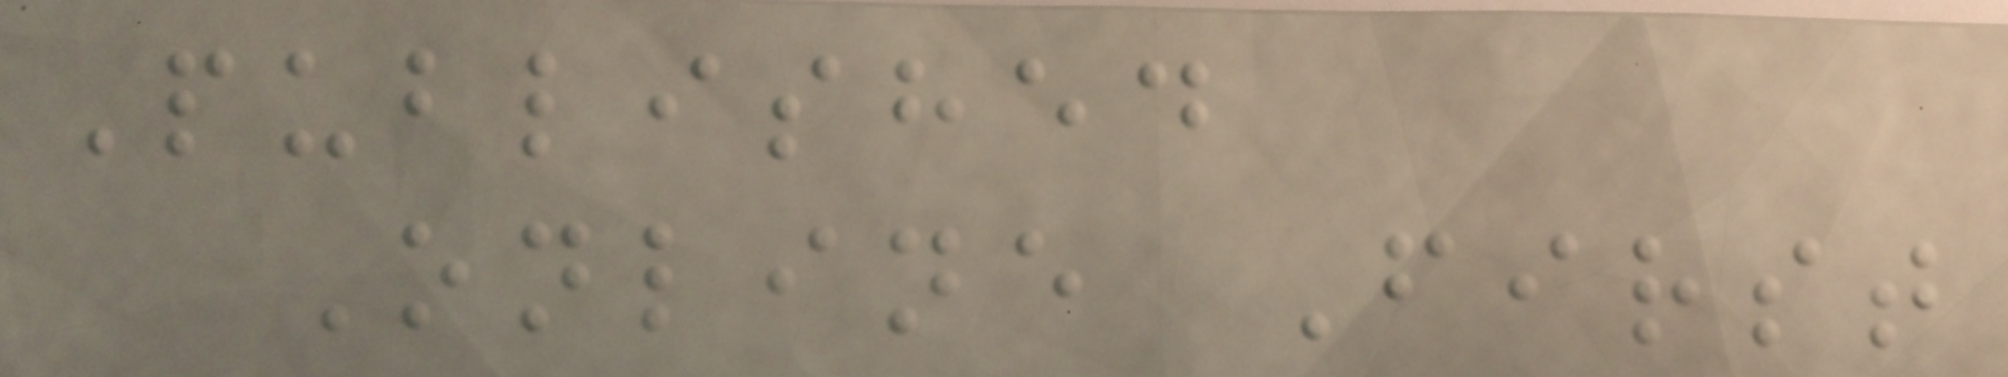Published
Online First
